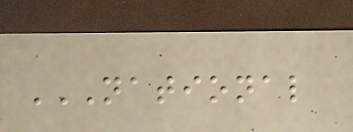NATIONAL
